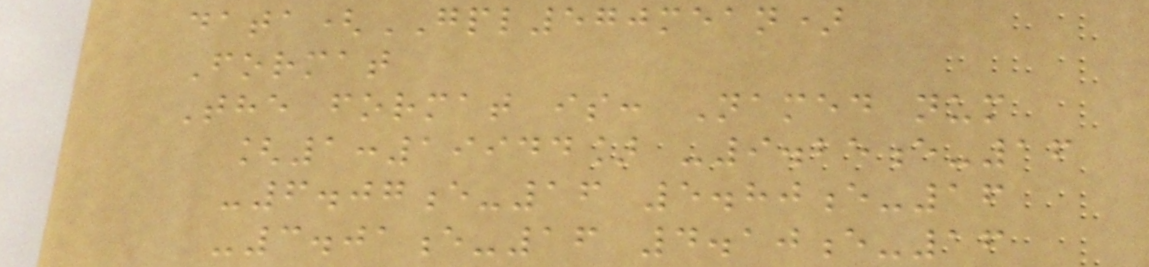data(GPL570mean)
Format
The format is: Named num
[1:19944] -9.25e-16
-6.07e-16 5.80e-16
-3.01e-16 4.10e-16
